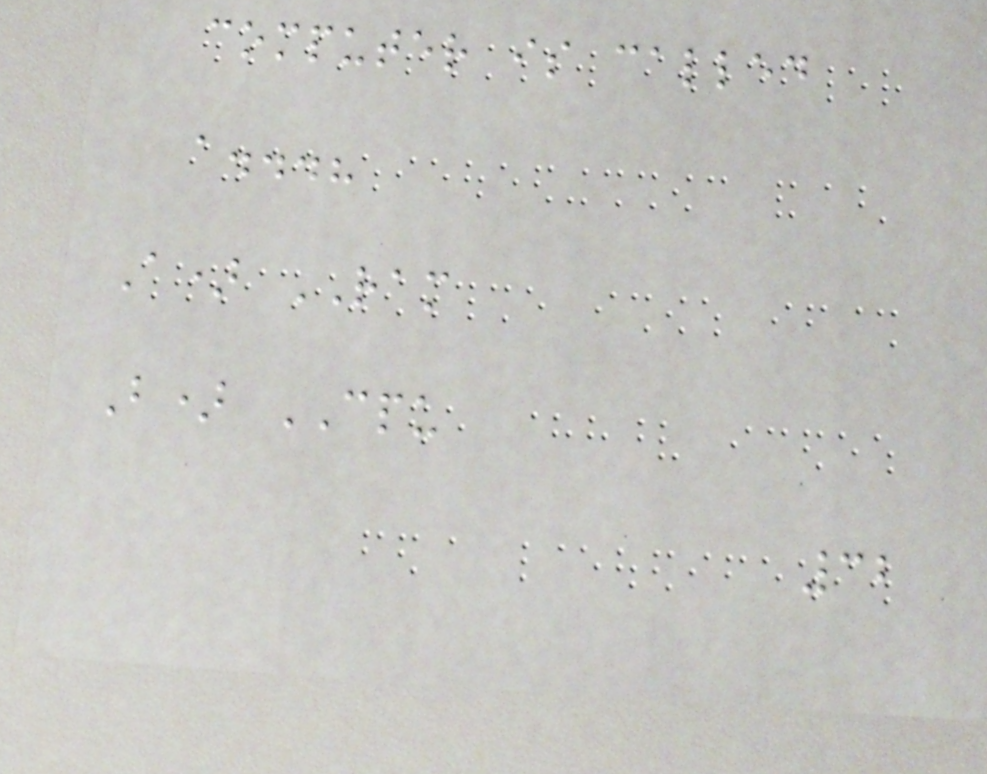computer is called
a...?
A) RAM
B) CPU
32
